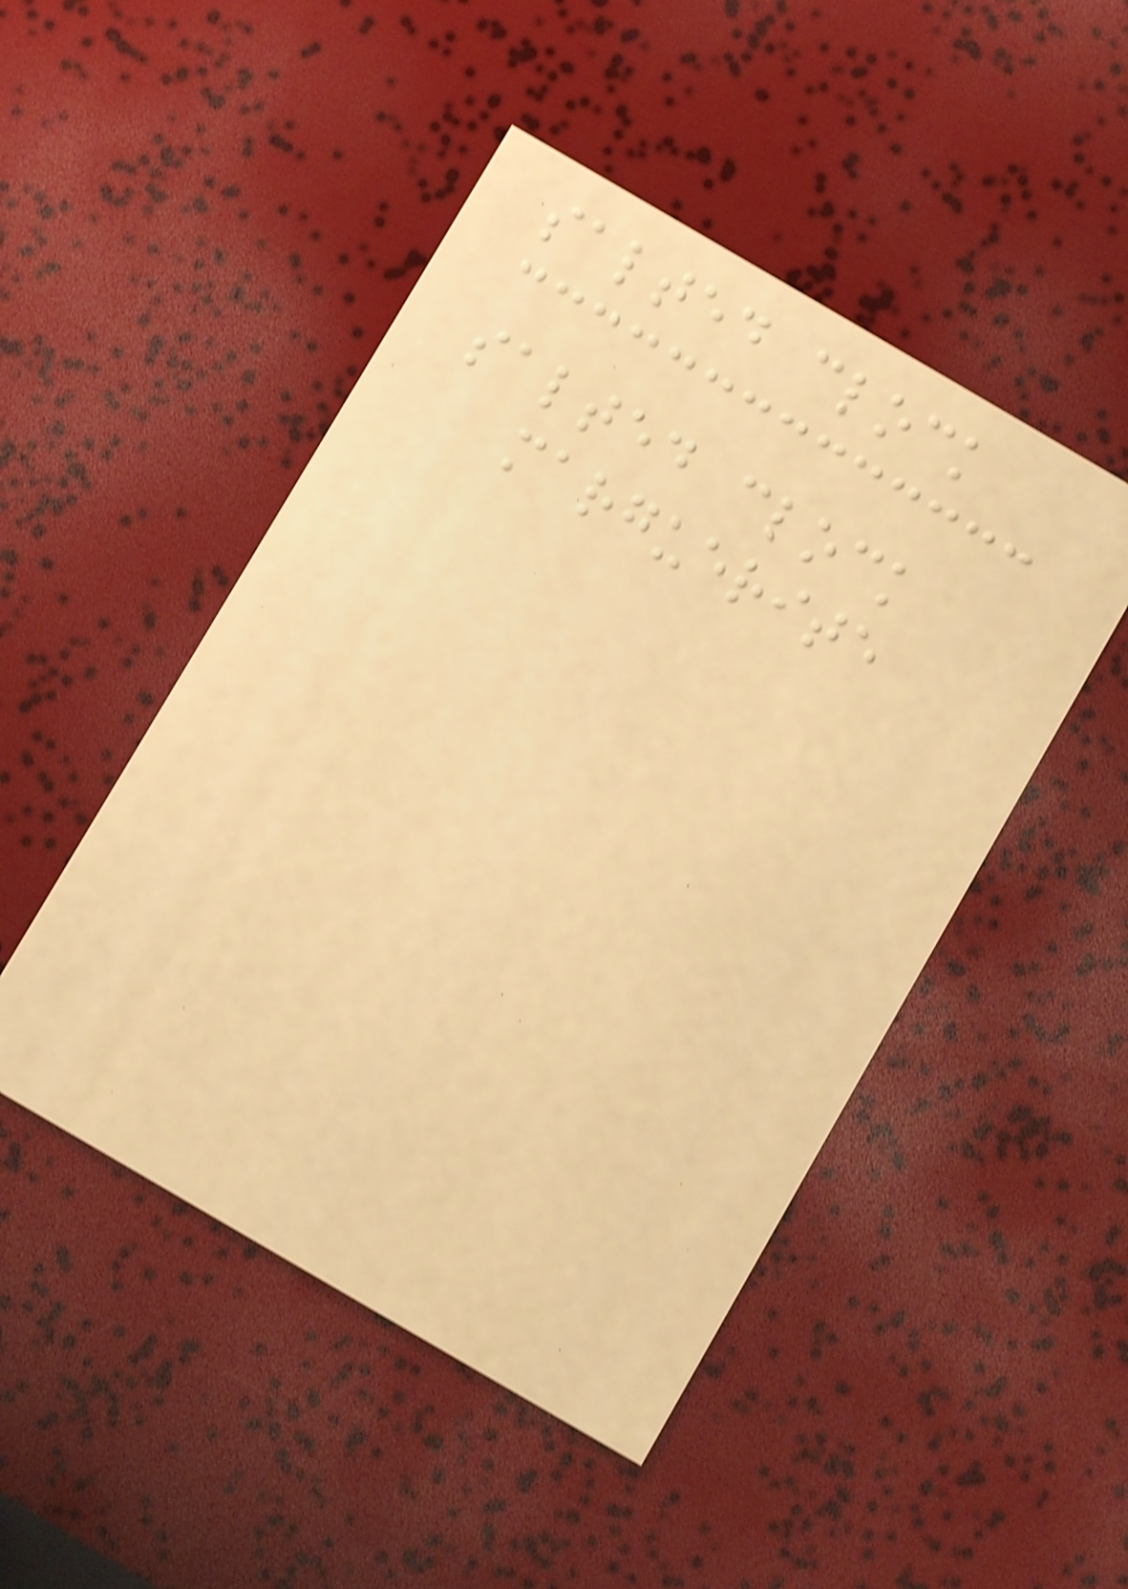salted clock
salted clock
marguerite
